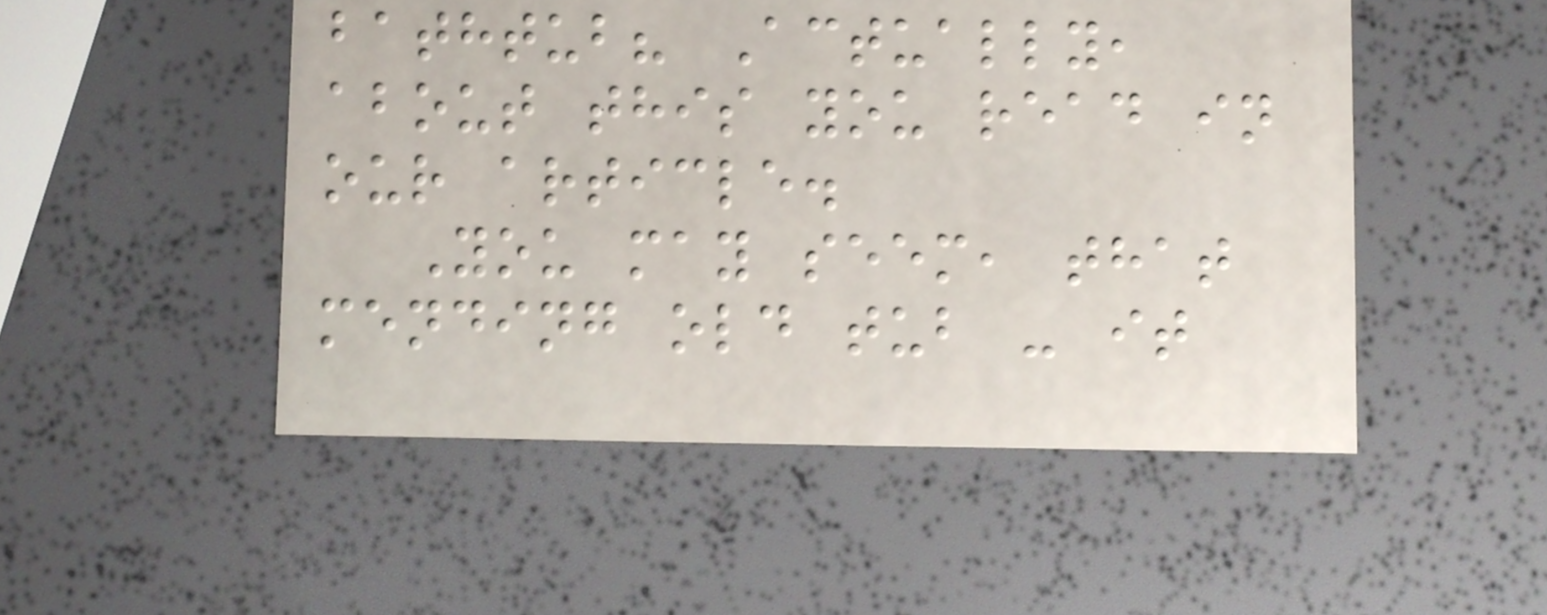bathtub? Actually,
about this you read in
our article.
You may seem, that
mending old tub - it
